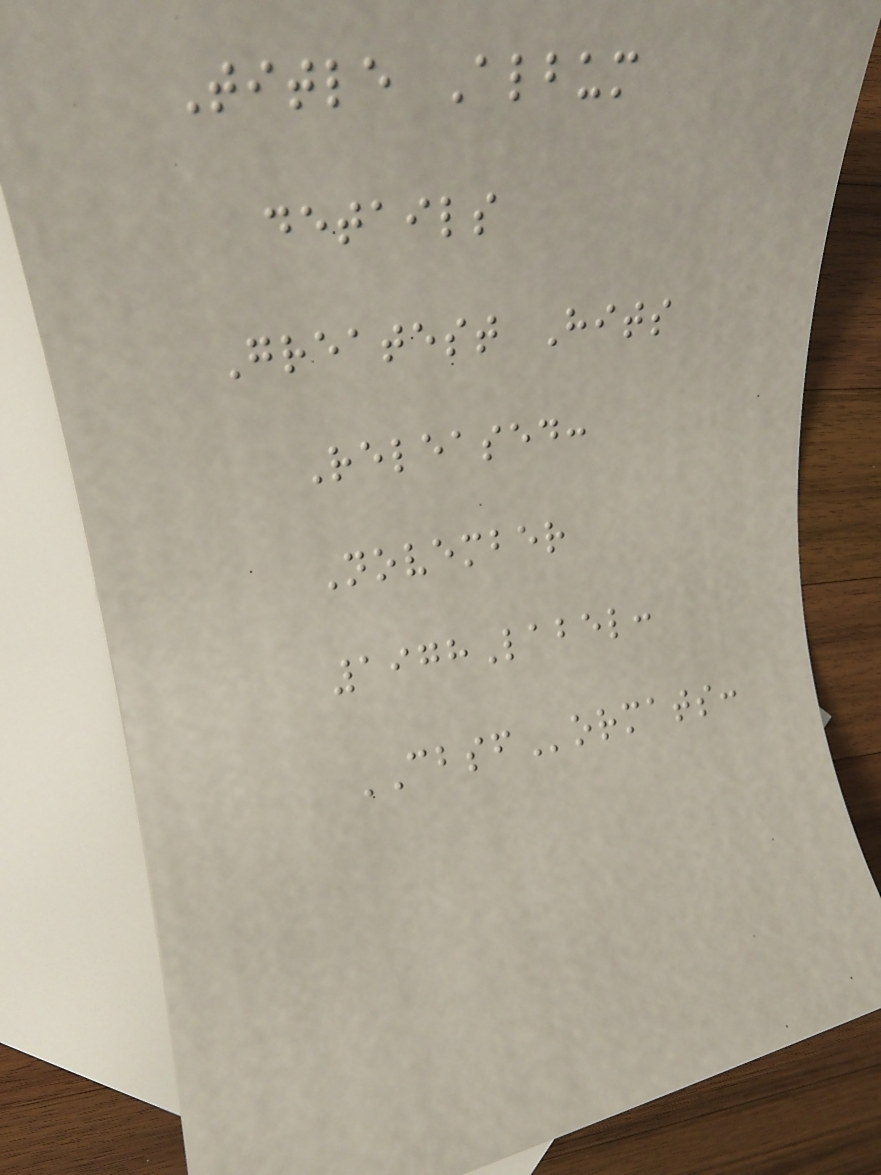Title Album
details
Greatest Hits
Released:
November
1978Label:
CBSFormats:
